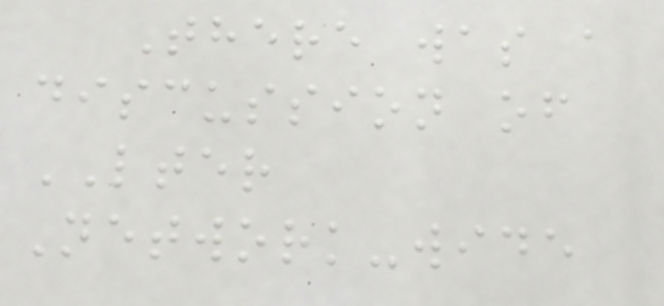There was a
discussion of
LTER
Network-wide
